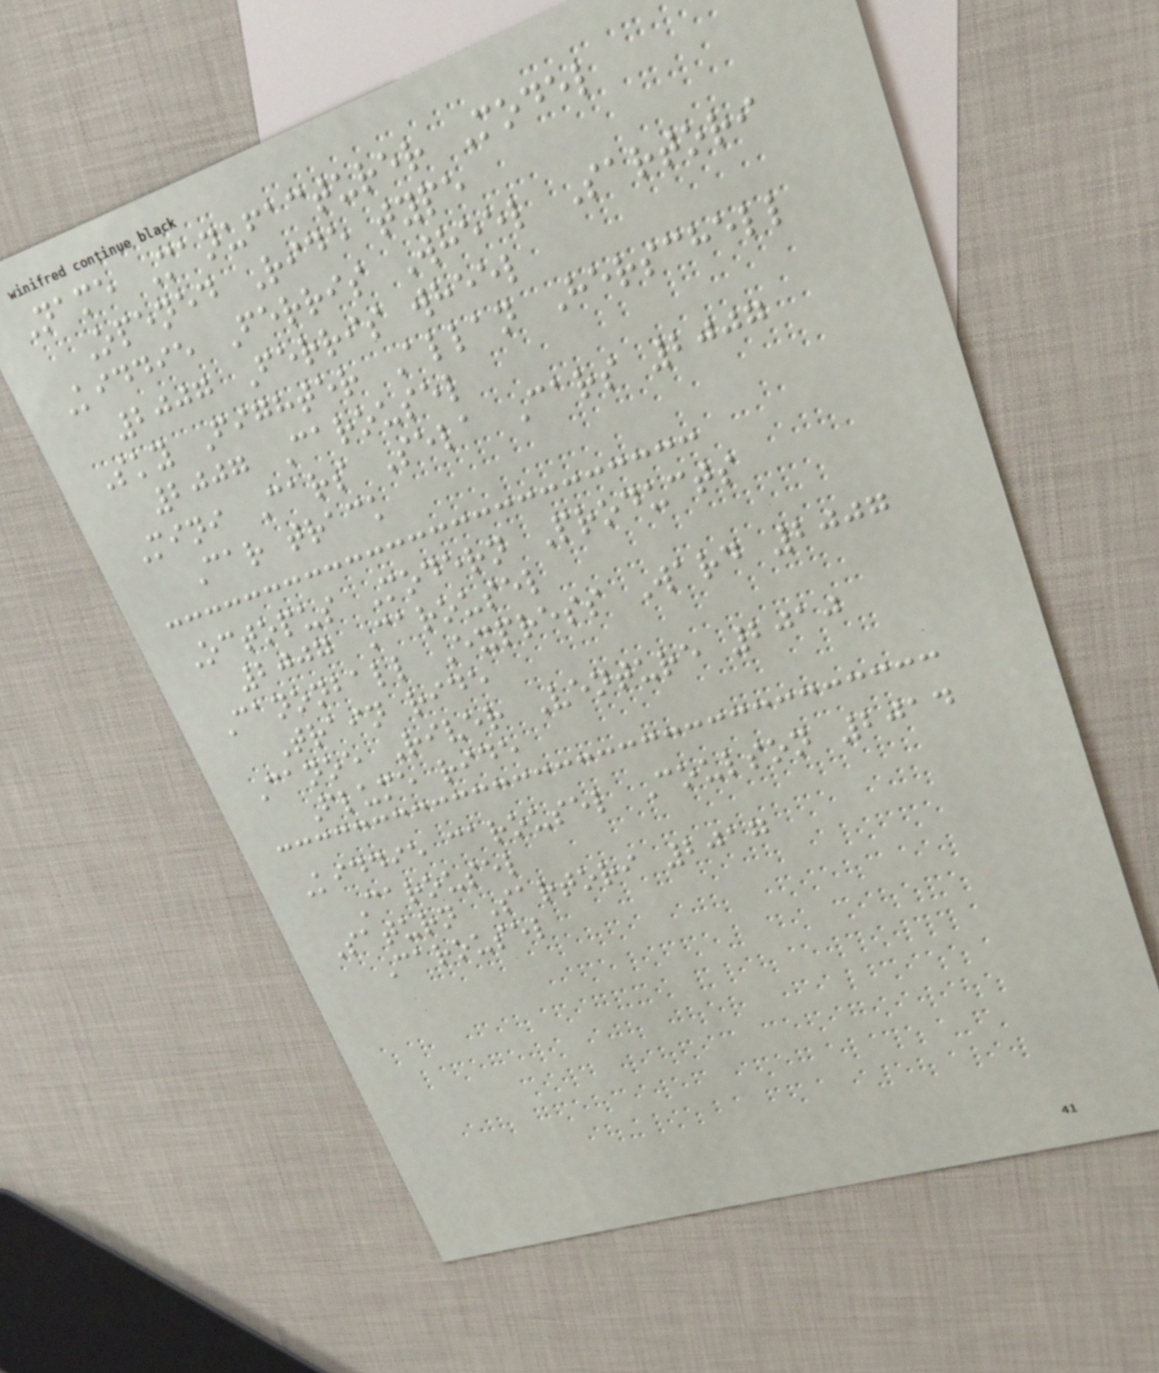Name Manufacturer Model
Opened Ride type
Kiddie Ferris Wheel Sartori
2007 Ferris wheel
Sky Fighter Allan Herschell
2007 Carousel
Mini Cars Sela Cars 2007
Car track
Octopus Modern Products
2007 Carousel
Canonball Express Ward 2007
Train ride
Canoe River Venture 2010
Flume ride
Kiddie carousel Coulson 2014
Carousel
Saturn Sartori 2017
Carousel
